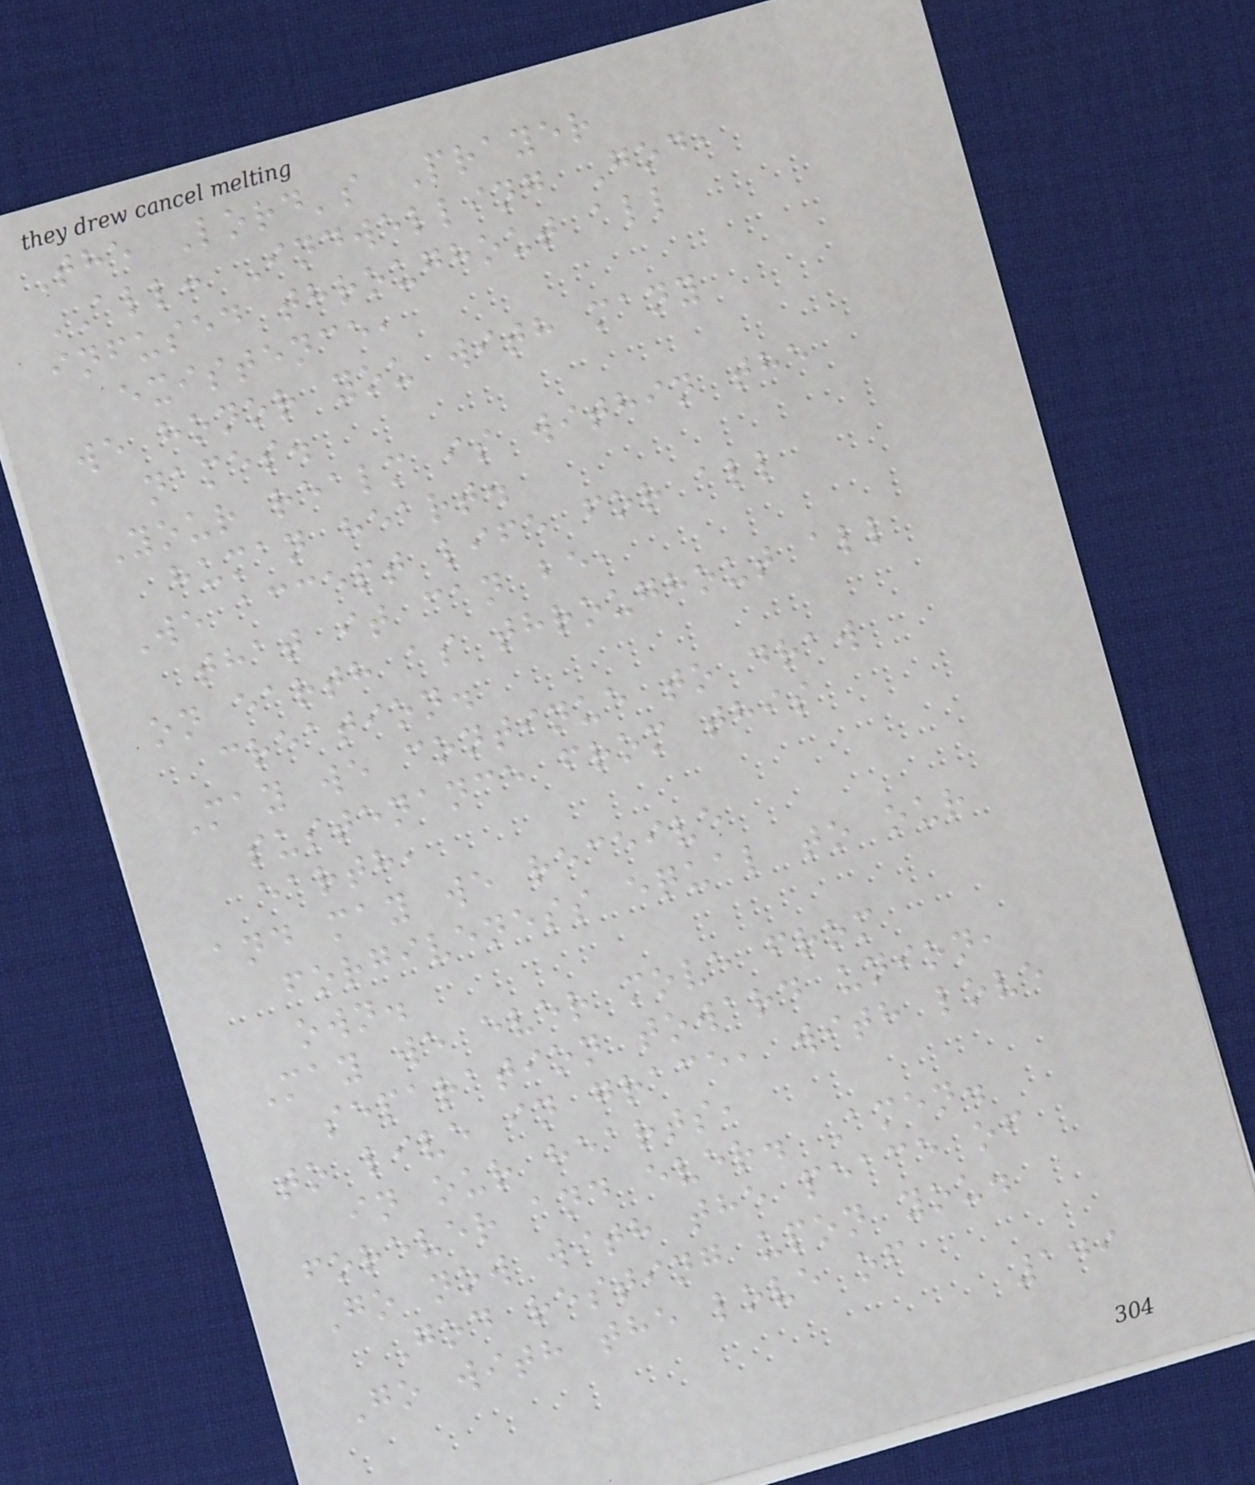The Lord's Prayer
ALL: Indwelling God,
infused throughout all
existence,
we honor you with many
names.
Your realm is within the
human heart.
We accept life for all
that it can be,
on earth as throughout all
creation.
May we continue to draw
sustenance from this
earth,
and may we receive
forgiveness equal to our
own.
May we ever move from
separation toward union,
to live in grace, with love
in our hearts,
forever and ever. Amen.
Go now with the peace of
God resting upon you.
Go with the love of
149
